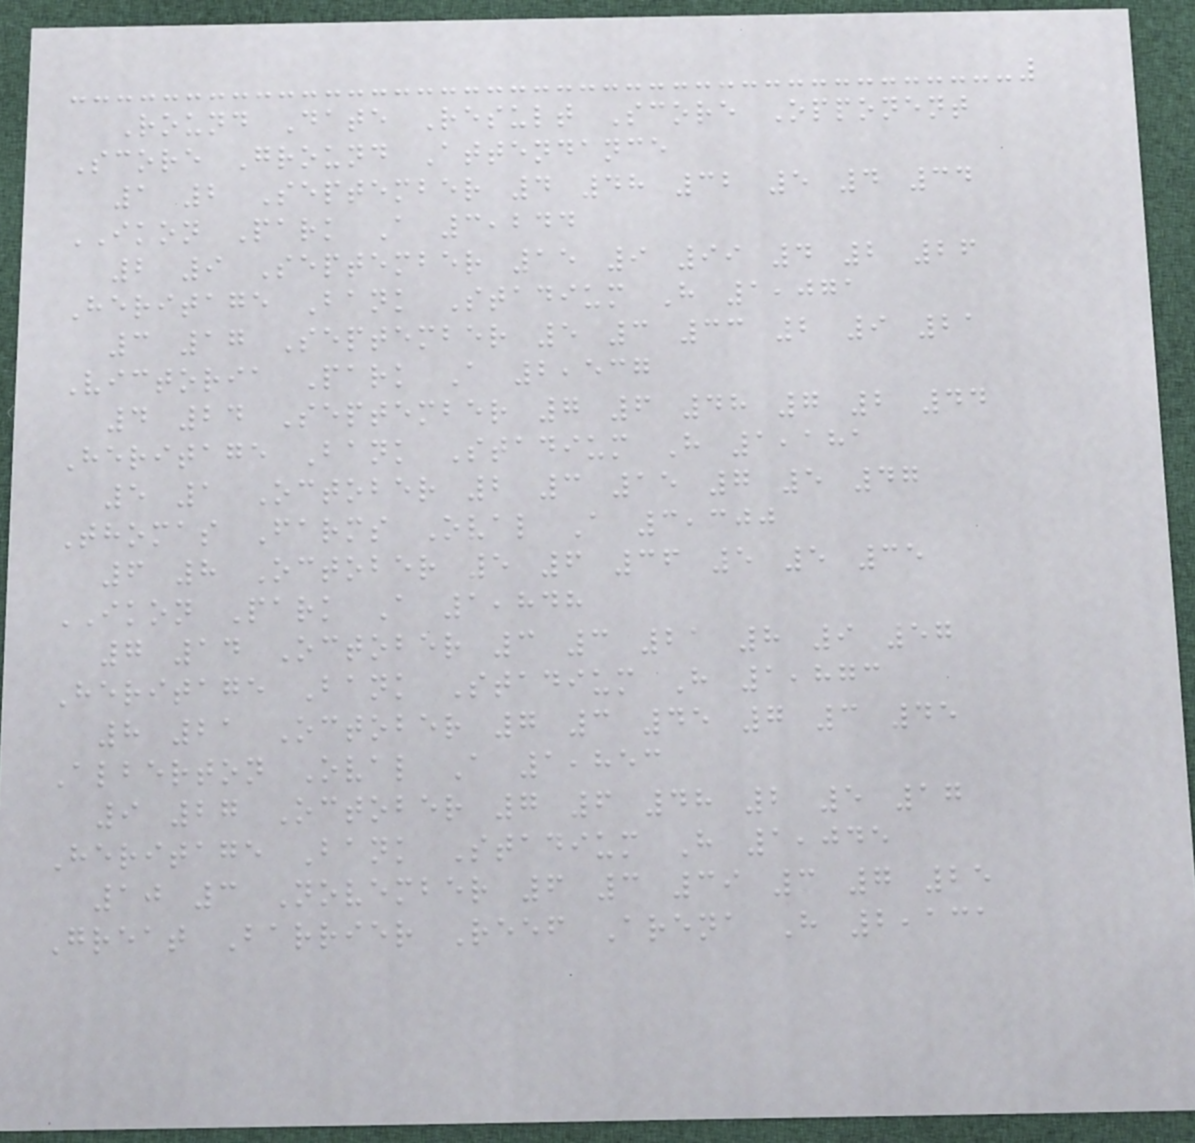Round Date Result Score Opponent
Score Ground Attendance
1 2 September 4 48 32 5 4 34
IKON Park A 3,244
2 9 September 15 9 99 4 2 26
Heritage Bank Stadium H 1,071
3 17 September 5 3 33 2 9 21
Victoria Park A 2,537
4 24 September 7 6 48 7 2 44
Heritage Bank Stadium H 1,181
5 1 October 2 3 15 7 5 47
Thomas Farms Oval A 3,300
6 8 October 5 6 36 5 5 35
IKON Park A 1,848
7 14 October 3 3 21 8 9 57
Heritage Bank Stadium H 1,873
8 21 October 7 3 45 7 3 45
Alberton Oval A 1,853
9 27 October 7 6 48 2 5 17
Heritage Bank Stadium H 1,045
10 3 November 6 3 39 3 7 25
Great Barrier Reef Arena H 2,131
